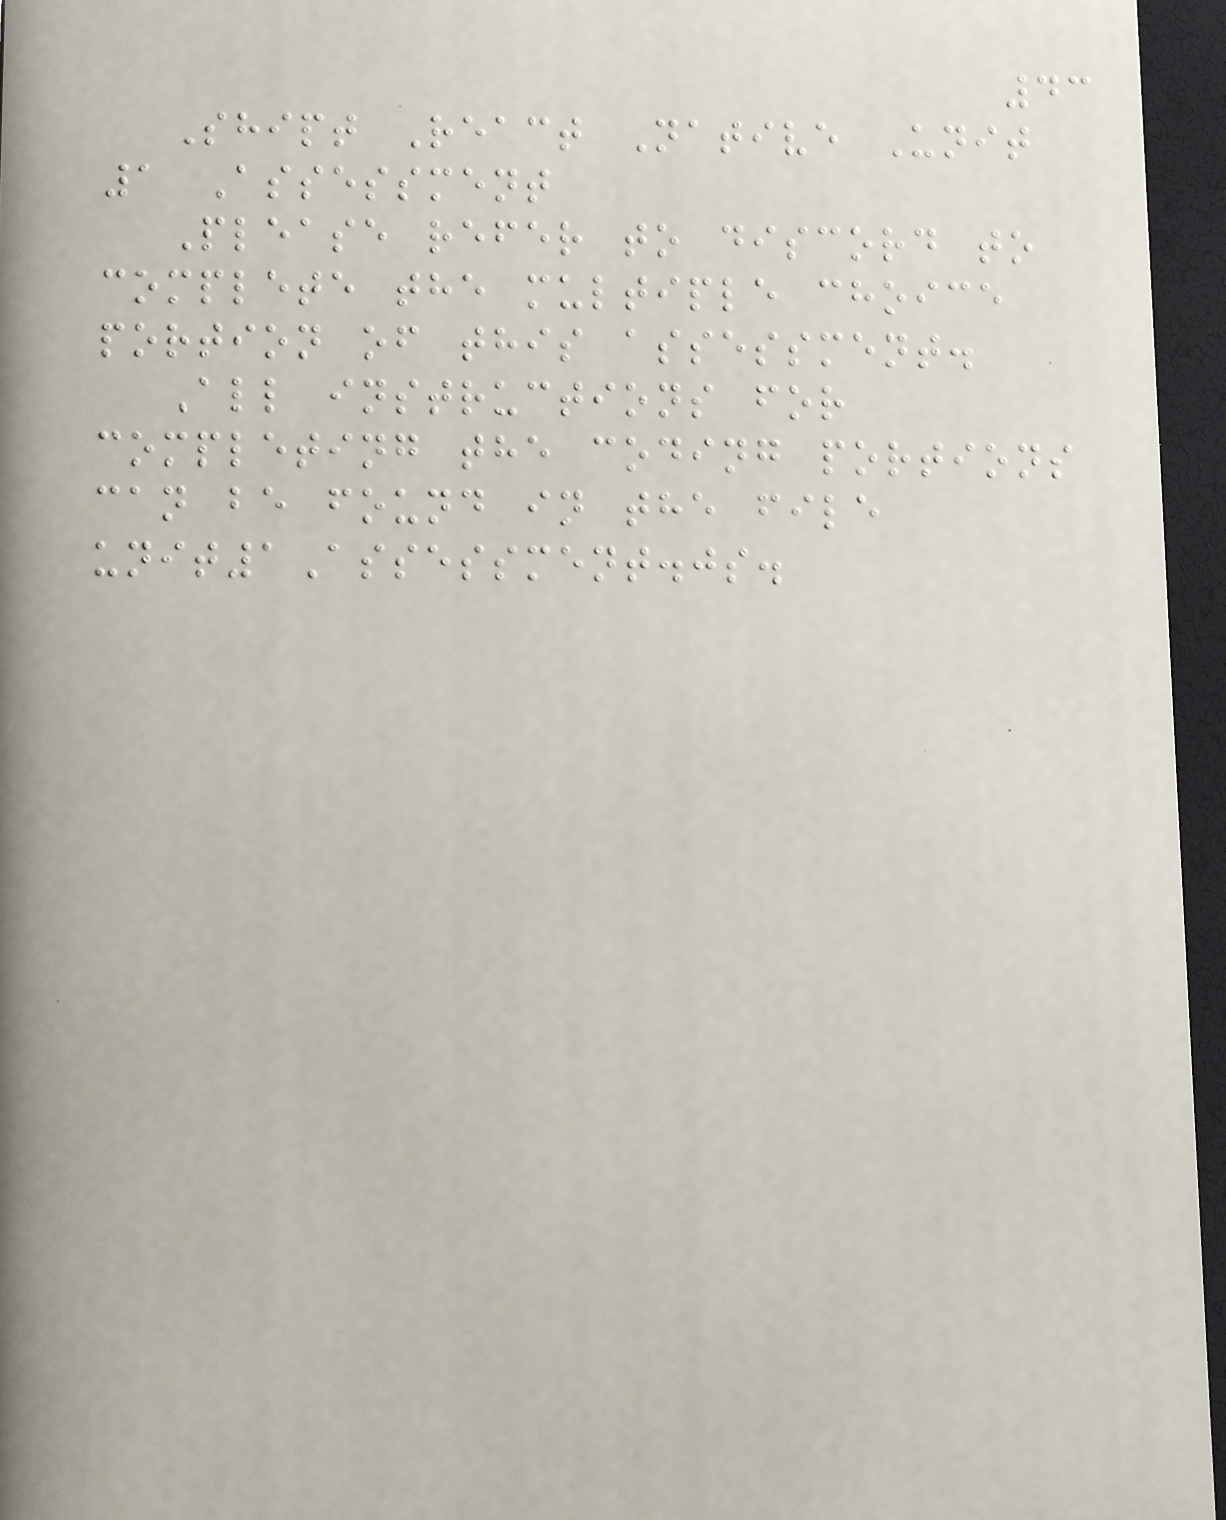43
Shipt React Native Unit
1 Assessment
Please refer to discord to
complete the multiple choice
portion of this assessment.
All instructions for
completing the coding portions
can be found in the file
unit1Assessment.js.
